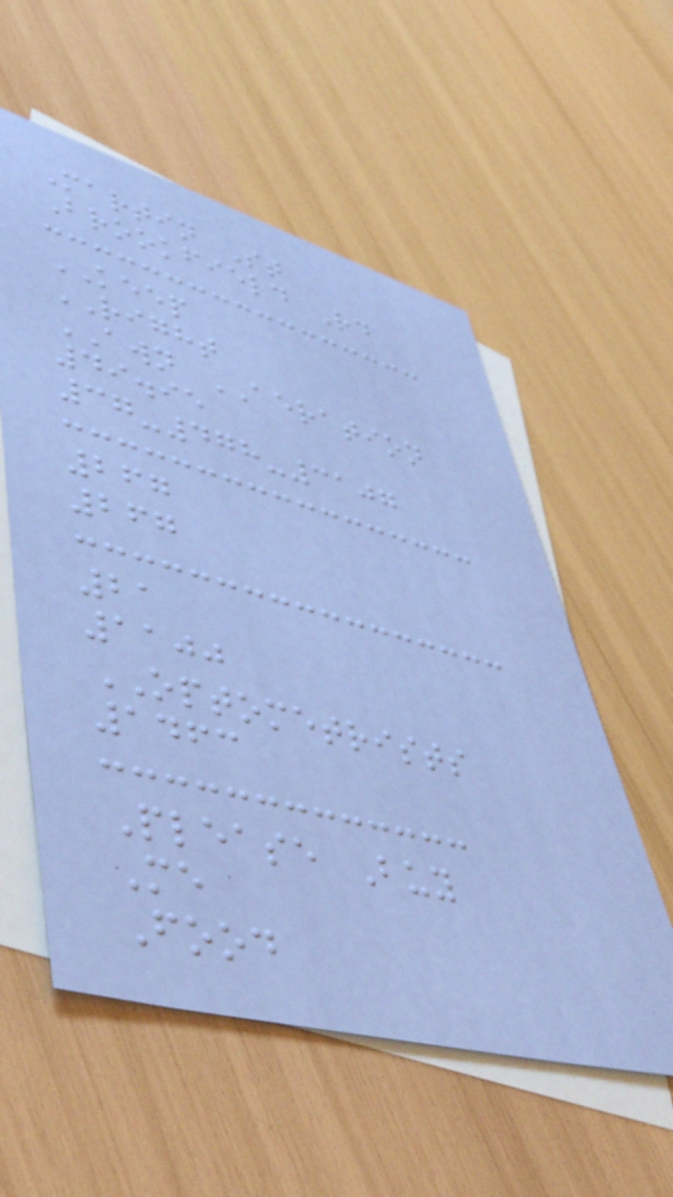Martin St
Brookfield Rd
KEEP
RIGHT
AWN AERATION
49.95
37-478-3107
267
267
21
1100
OPTOMETRISTS
1463
Please Buy
Me
Food
